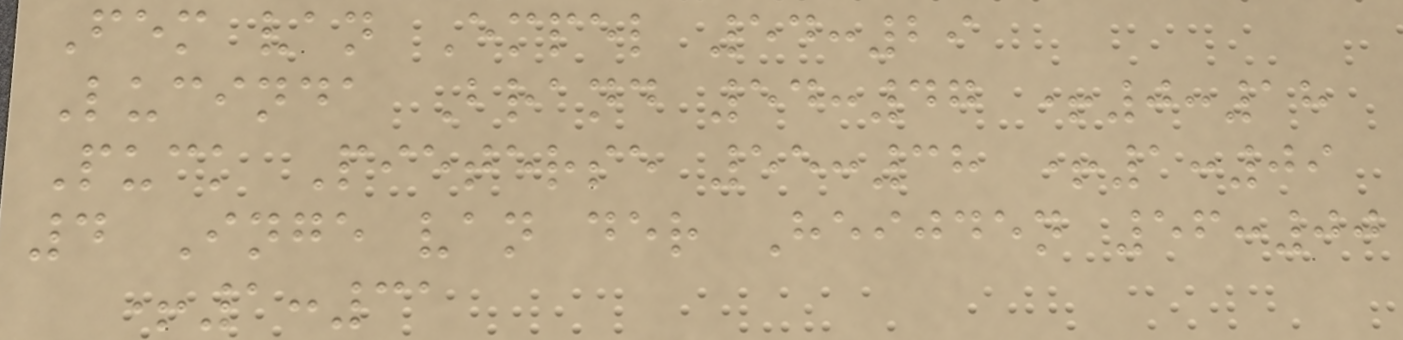Fem van Empel 54:29
Lucinda Brand 54:47 +0:18
Puck Pieterse 55:38 +1:09
4 Inge van der Heijden 56:00
+1:31
